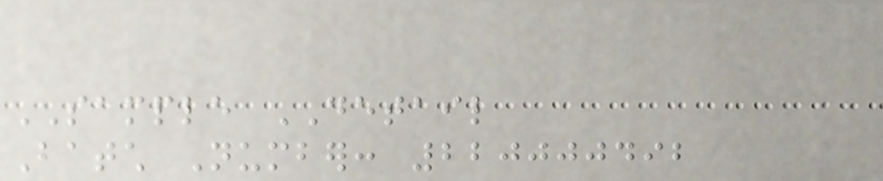SAMPLE DETAIL
Batch Number: 220000492
